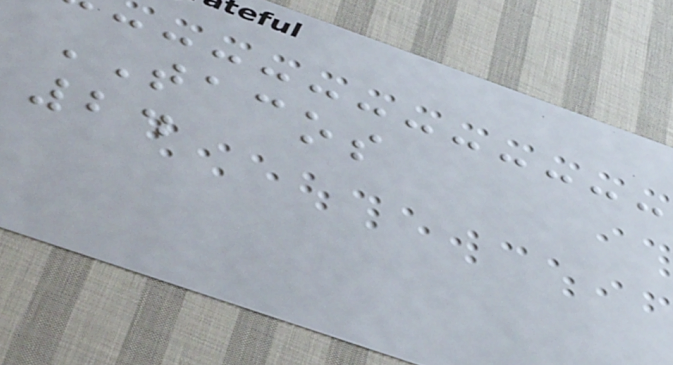TACOS
24
